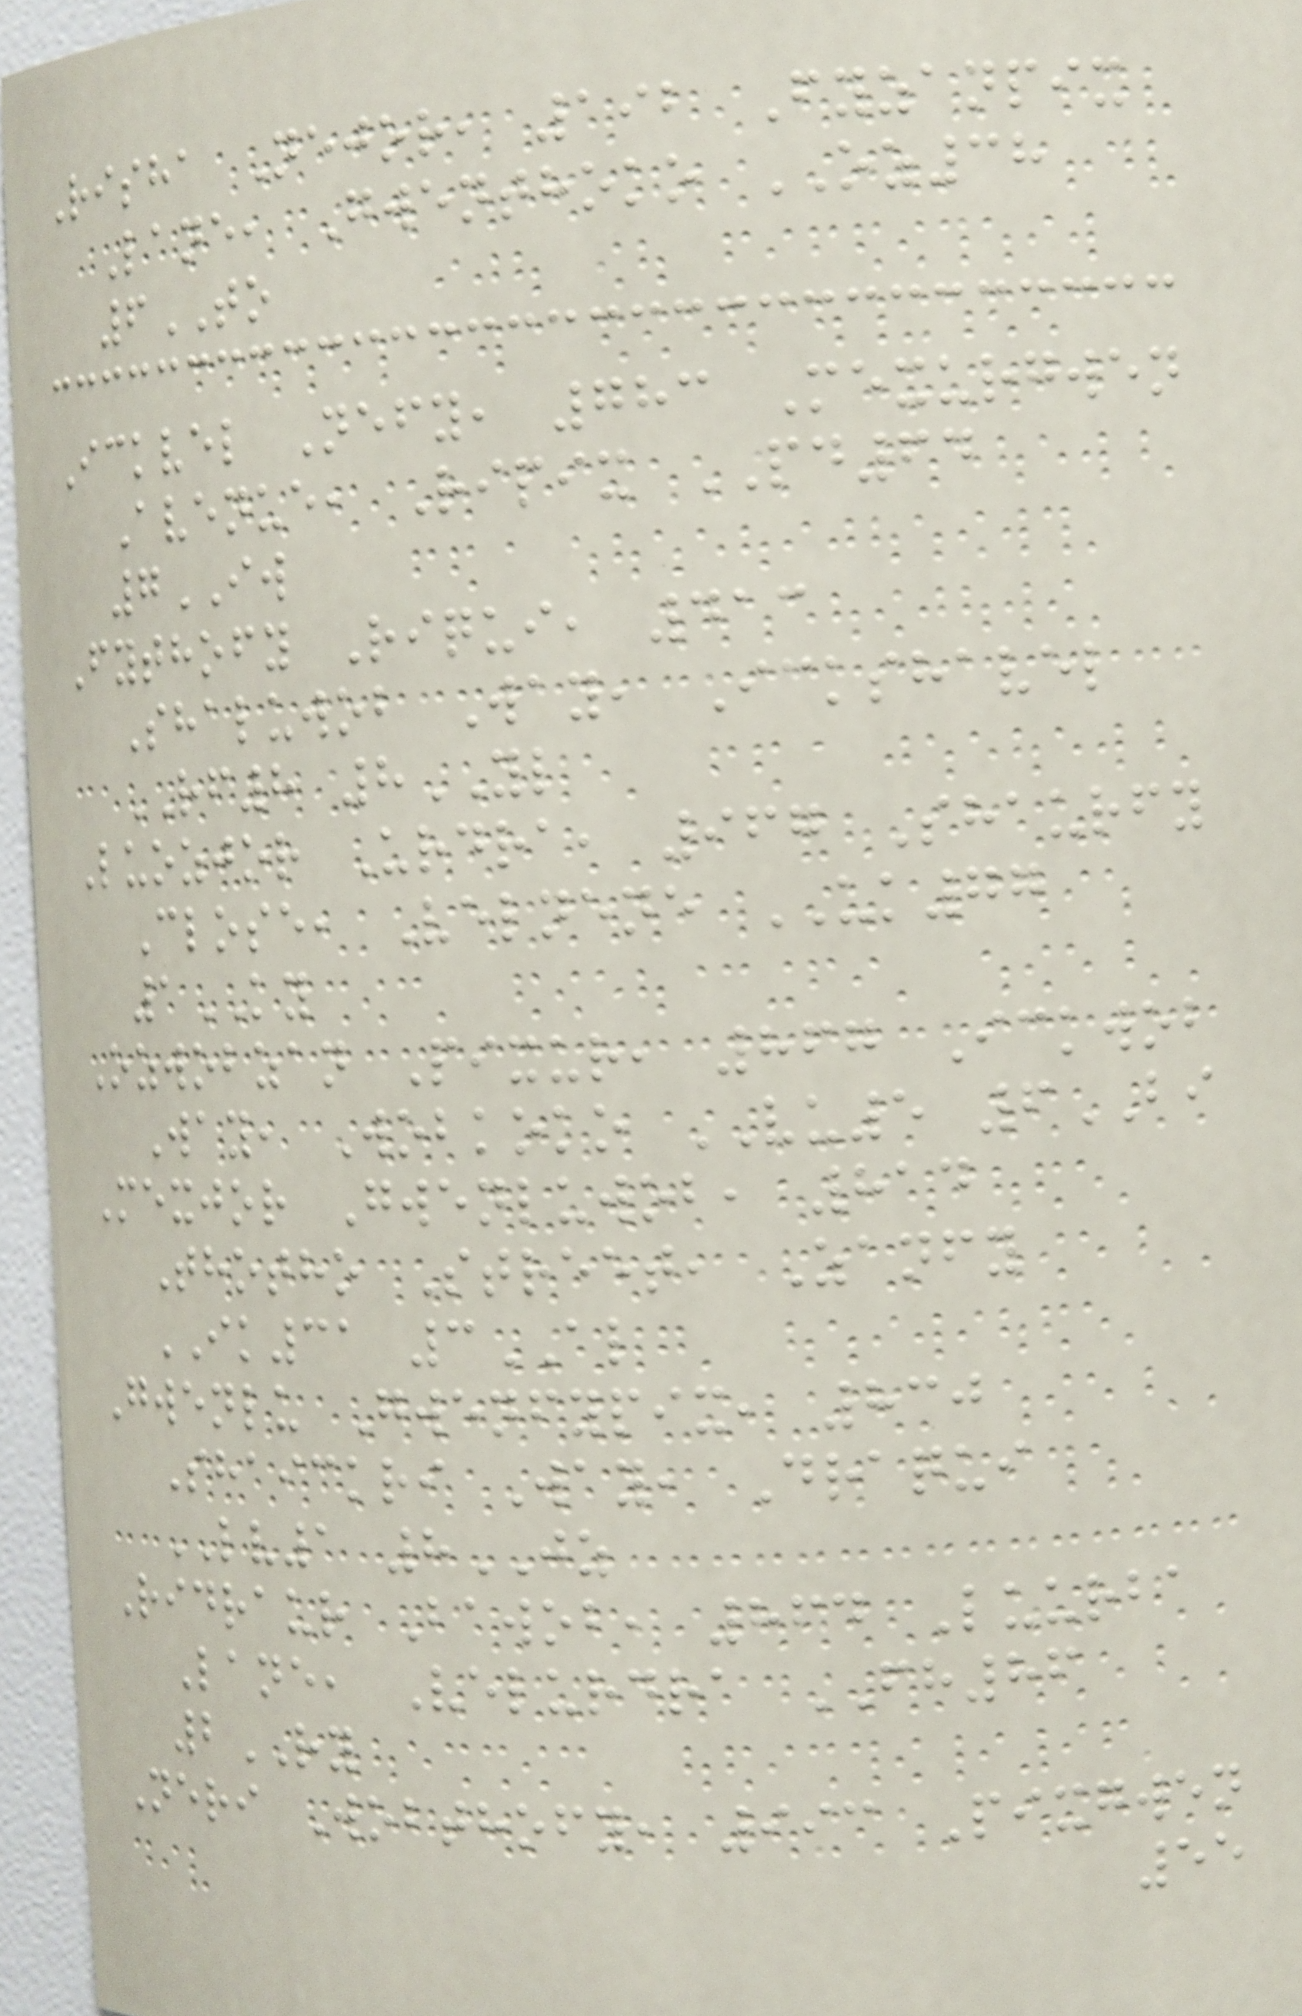Risha Nejor, 192 Fyzanpix
Lane, Gwenthoko OZ38
6TO
Ickvel Nefy, 783 Mexurgwen
Avenue, Ripix PD64
7IW
Fythofy Riqui, 413
Shaluwob Way, Ickshavel
RF8 8YL
Luozjor Urdra, 967 Shaurfy
Close, Velnene UK77
1KY
Ozwobzan Pixur, 867 Ickwob
Way, Wobkoko VU5 6BI
Mexjor Gwenluwob, 814
Thotho Street, Zanfy
IK31 3AL
Gwenlu Gwenfypix, 830
Shaickri Way, Draqui
LV1 8JZ
Ridraur Bawob, 864 Luurba
Lane, Velurdra FH86
2RY
Neri Wobthofy, 993 Pixgwen
55
